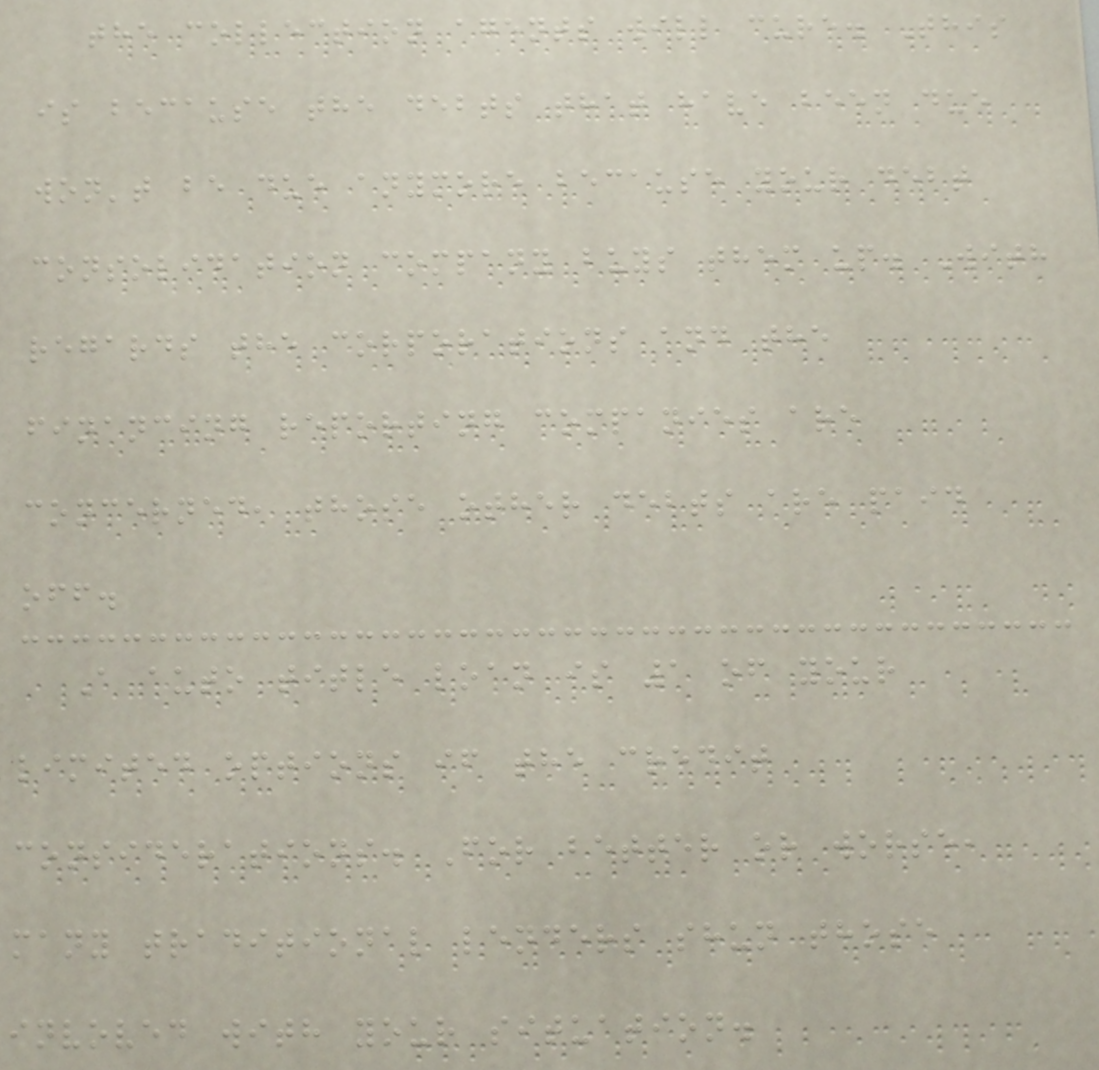the collection agents will cure. This
is because the debts that have been due
won't be due anymore because your debt
consolidation company buys them up. With
regards the corporations and the
financing reporting companies are
concerned, those other debts are paid
off.
A auto title loan is 1 of your
limited options if the credit
considerations. For better or worse,
many traditional lenders shun those
invoved with your situation.
